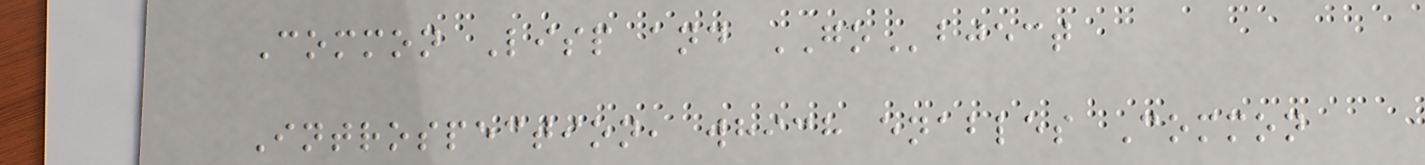Common Lisp and GObject
Introspection, which enables Common
